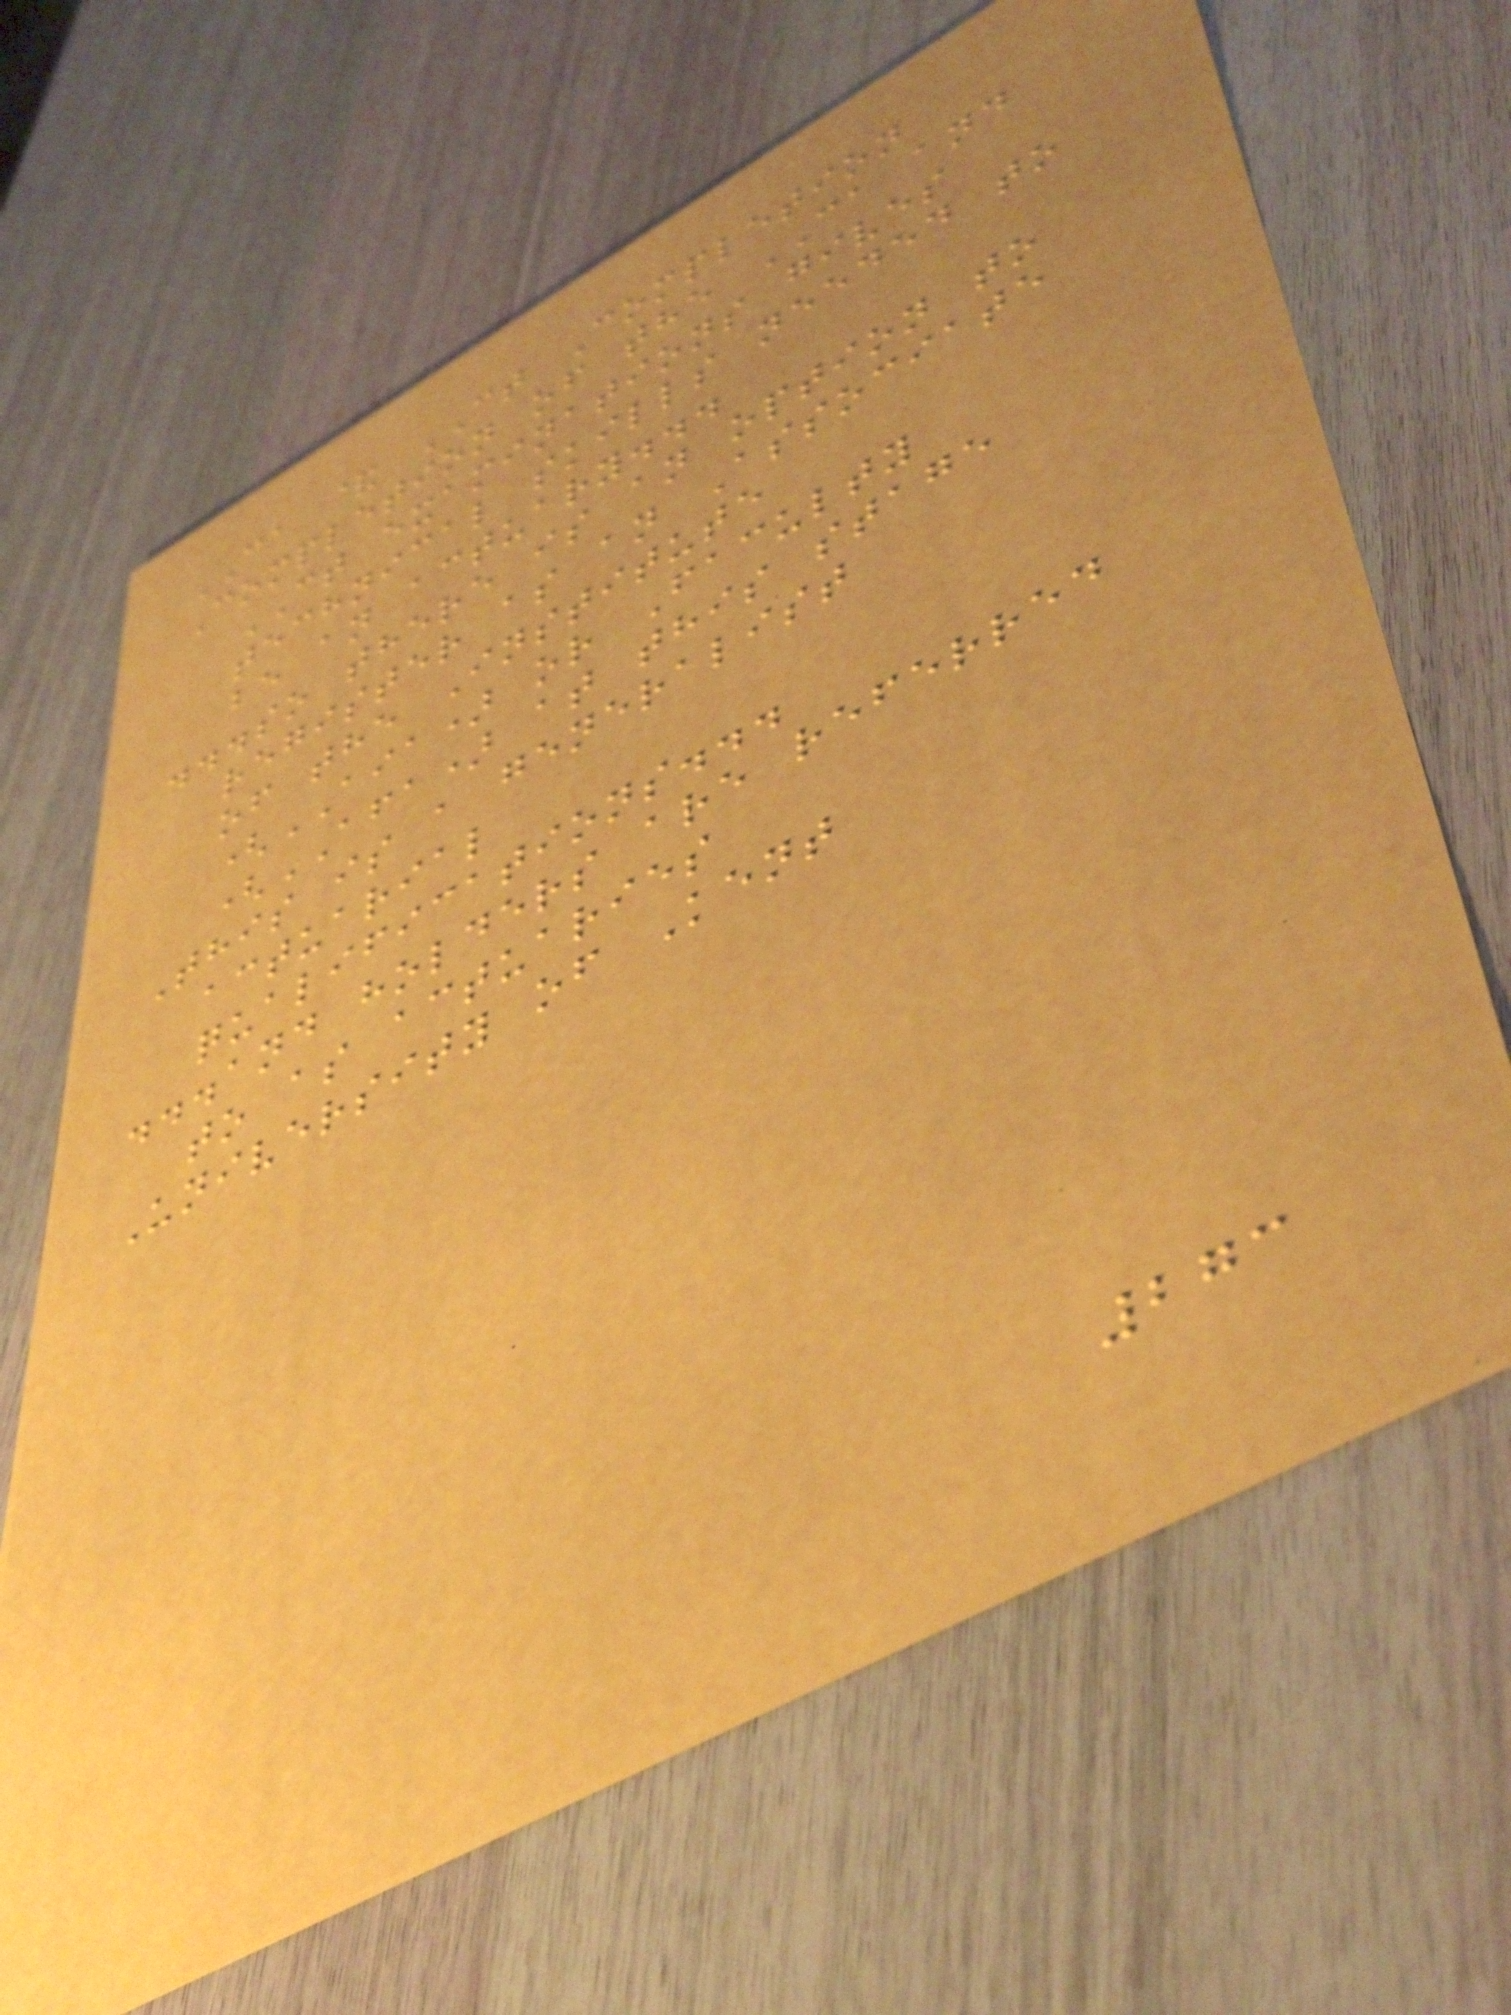CA & CT Completion
Completion of the CA and
CT examinations gives
technical skills needed to
be an actuary...
...so there is an option to
register as an Associate
of the Institute
(AIA) or Faculty
(AFA) at this stage
This is a generalist
actuarial
qualifications...
...and holders are referred
to as actuaries
University of Kent
273
